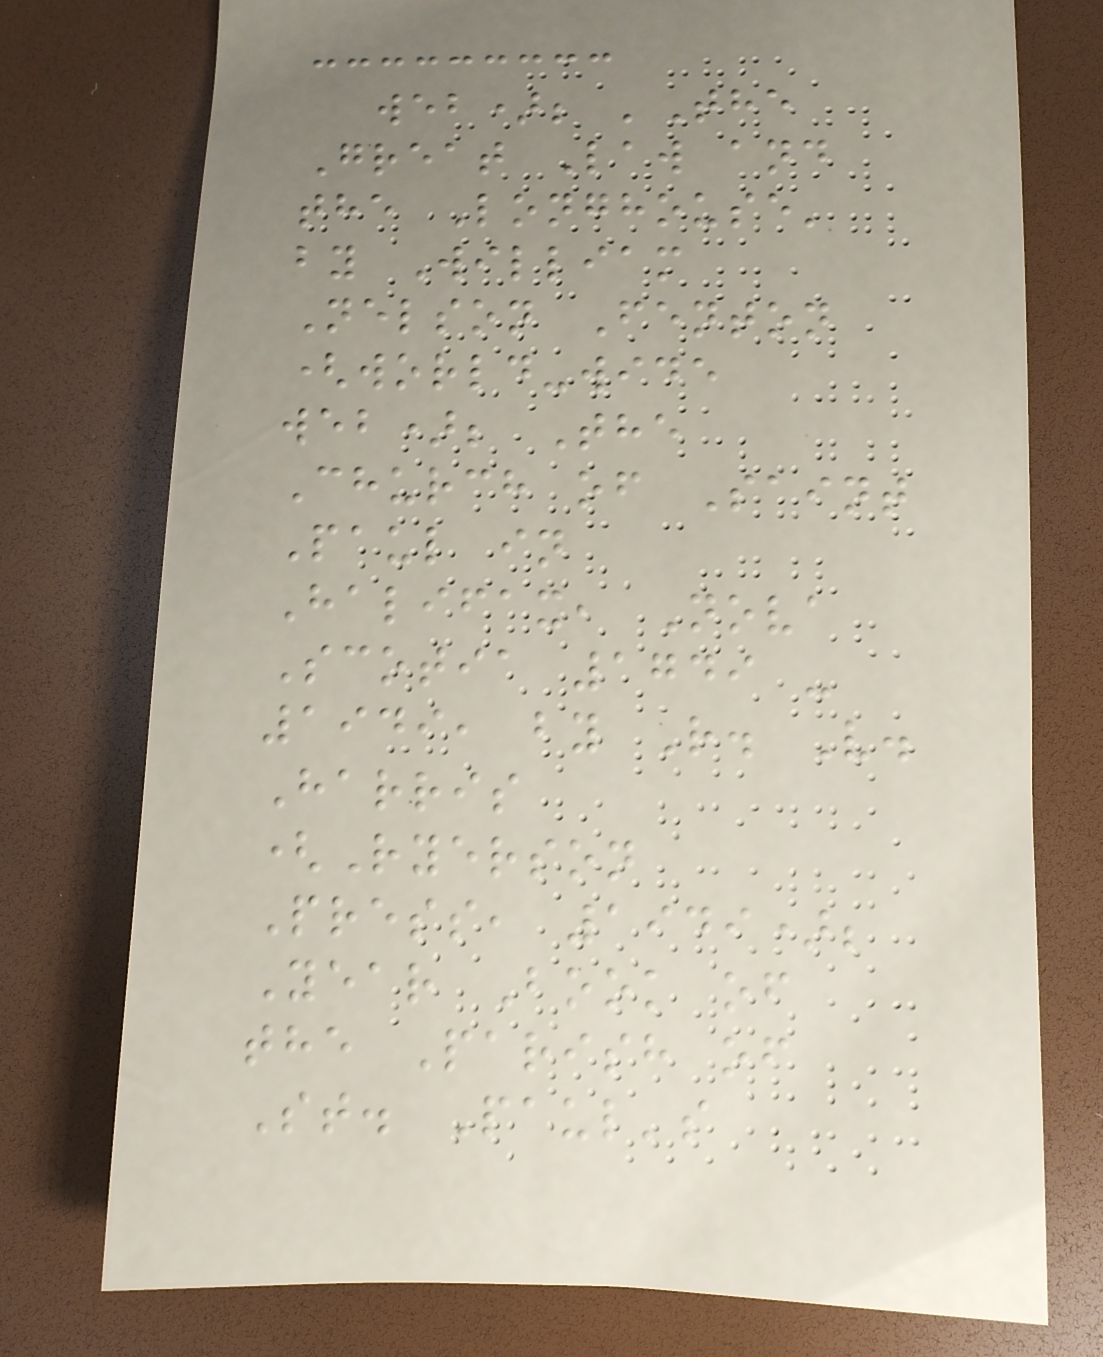web); 'The
Great Law and
the Longhouse'
by William
Nelson Fenton
(world-wide
web); The
Church of Saint
Paul in
Halifax, Nova
Scotia 1749 -
1949, by R. V.
Harris
(Ryerson
Press, 1949);
Year Book of
the Parish of
St. Paul's
